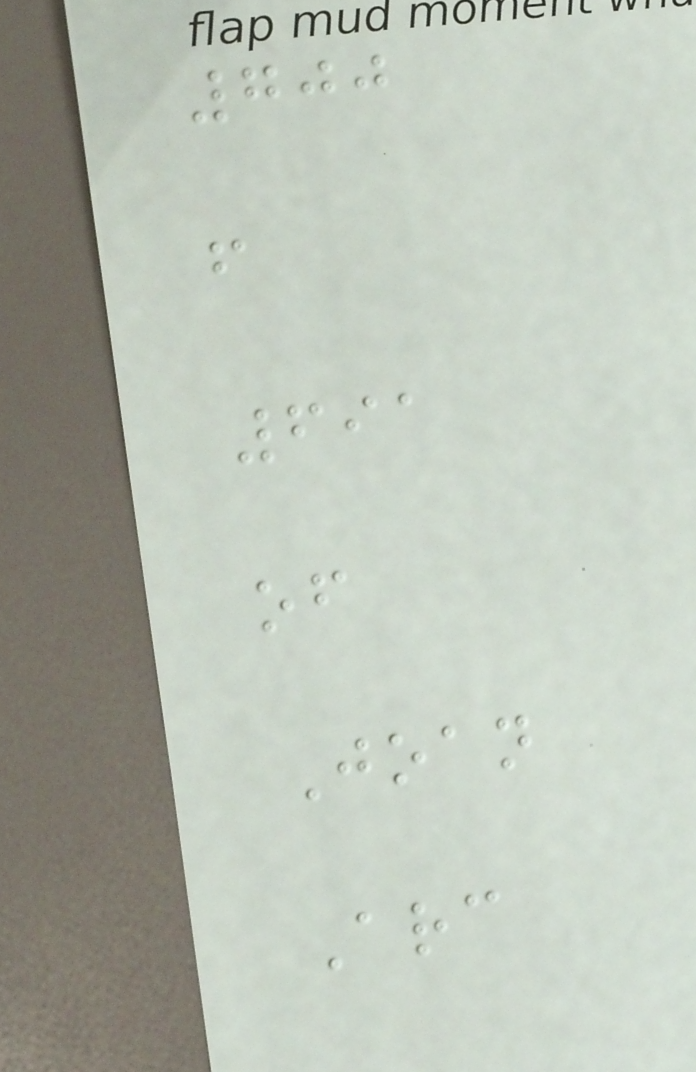700
f
691
of
Joan
Arc
